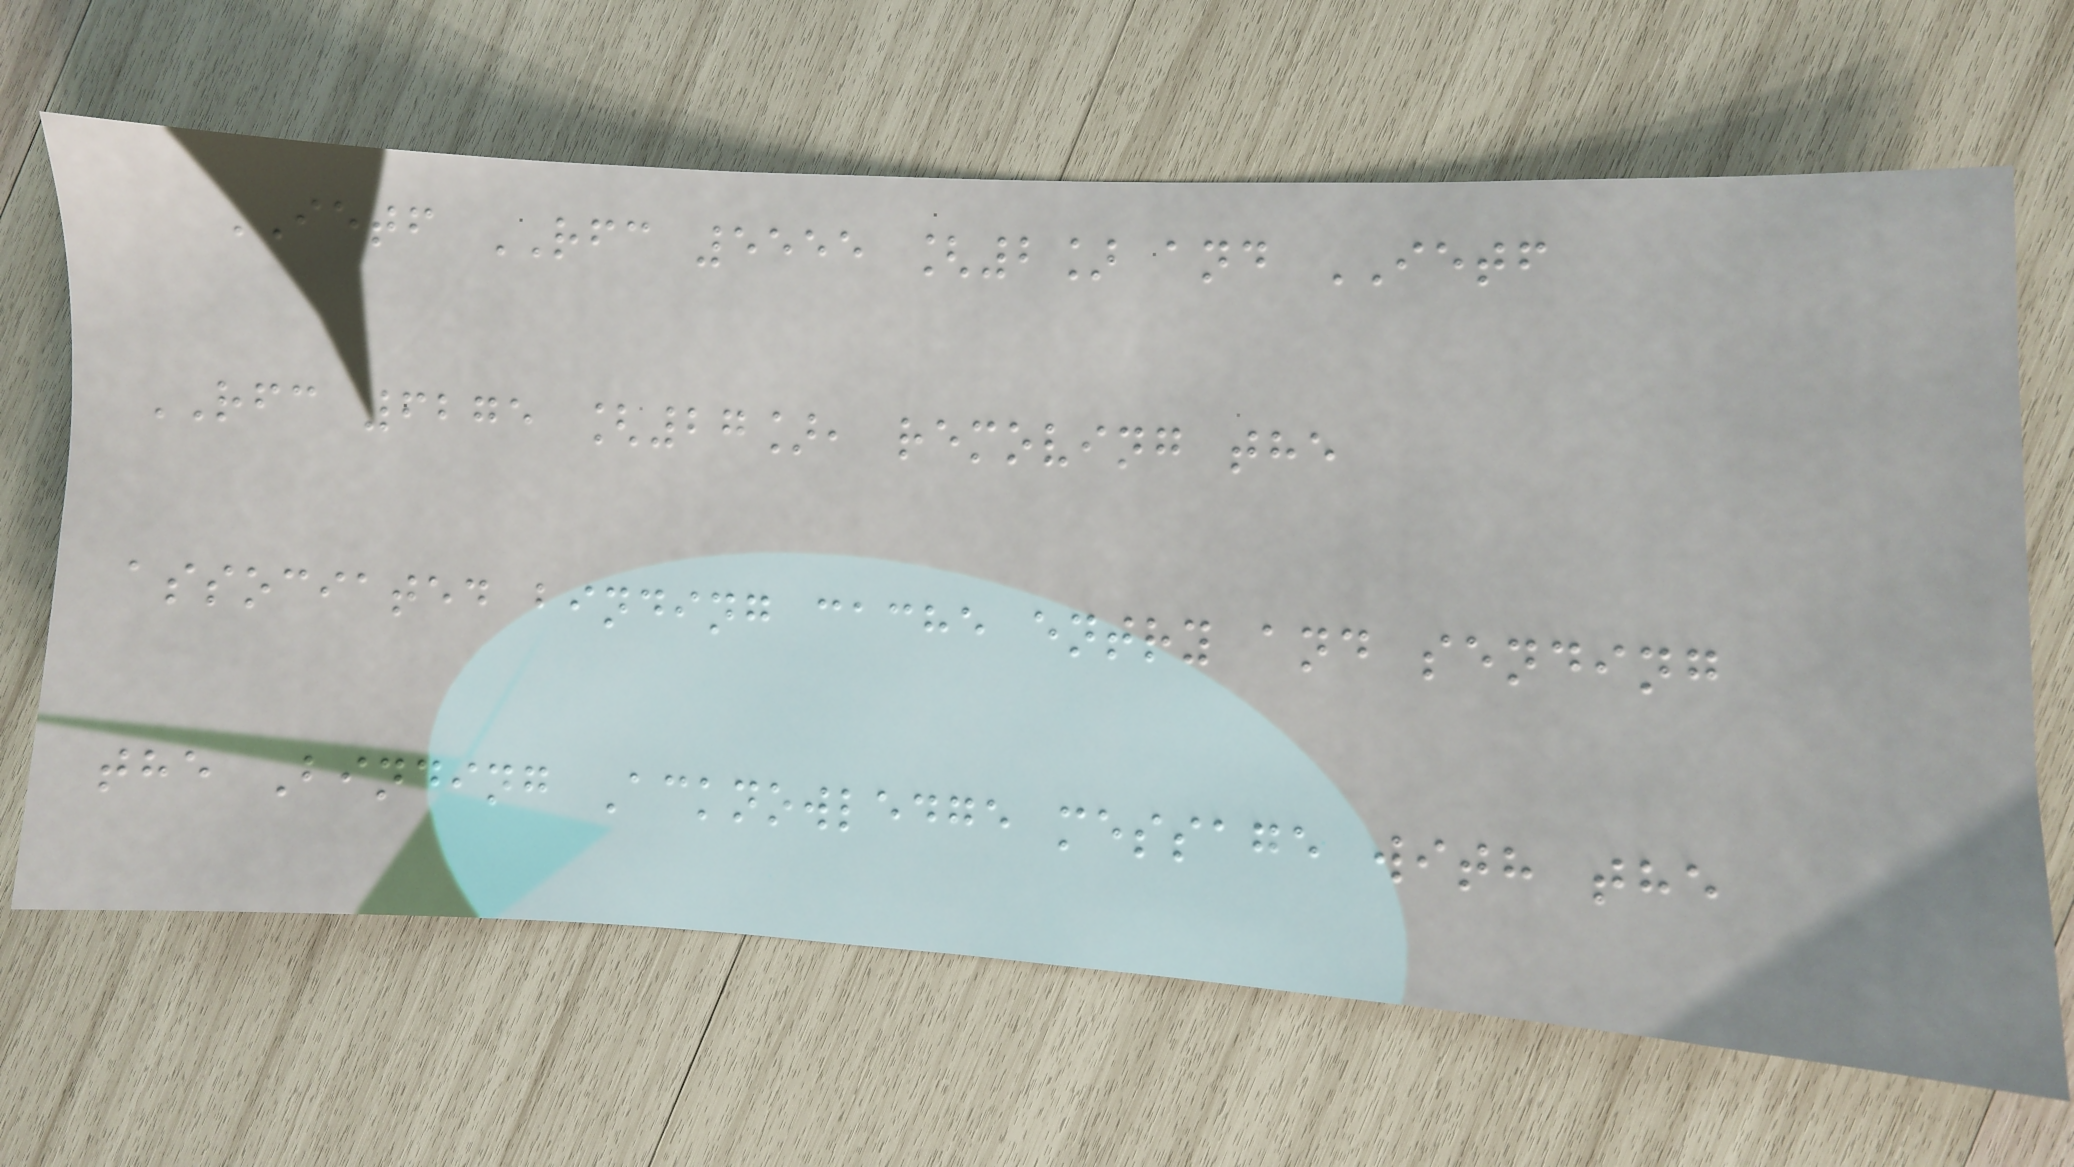IETF RFC 5555 [2] and IETF
RFC 6275 [27], removing the
associated binding cache entry and sending
the Binding Acknowledge message with the
